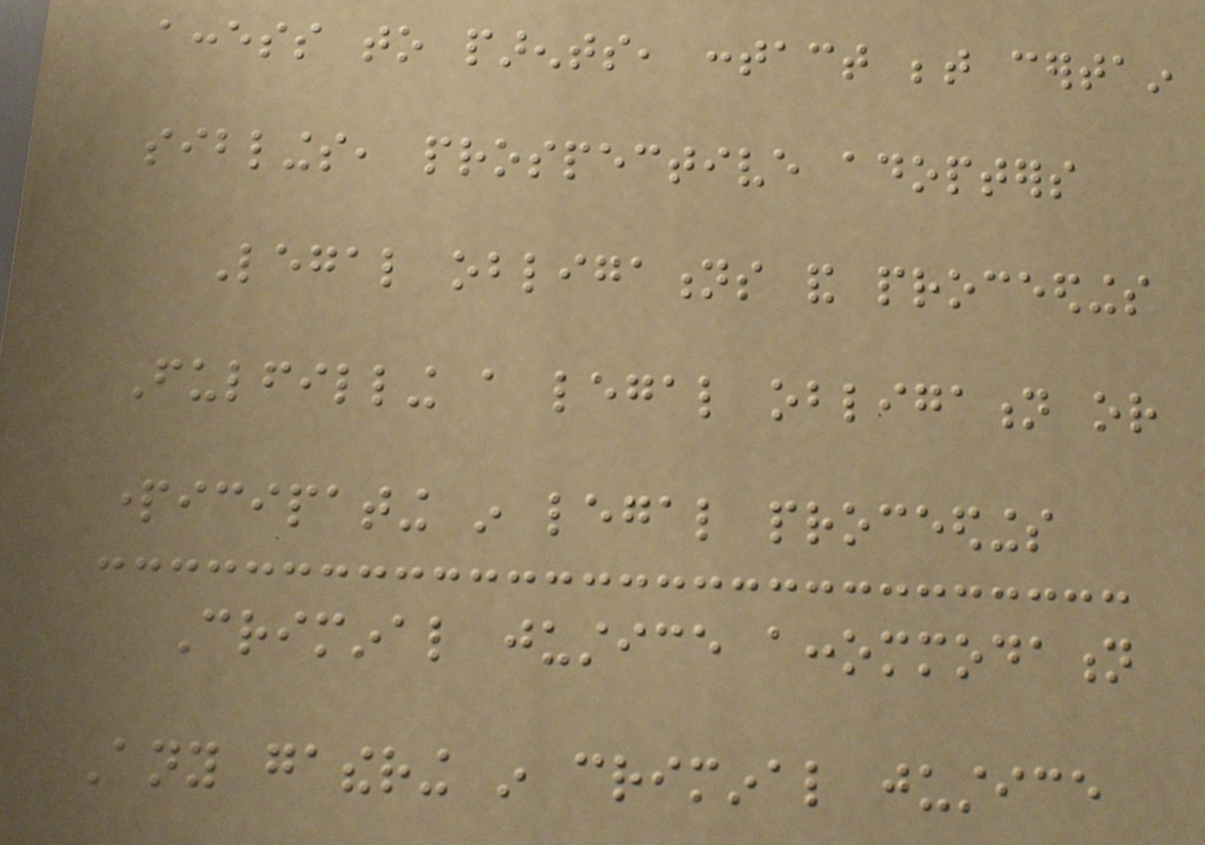access to parents, contact between certain
siblings, prospective adopters
Legal obligations and proceedings
Fulfilling a legal obligation or
participating in legal proceedings
Criminal justice accommodation
Any gathering in criminal justice
